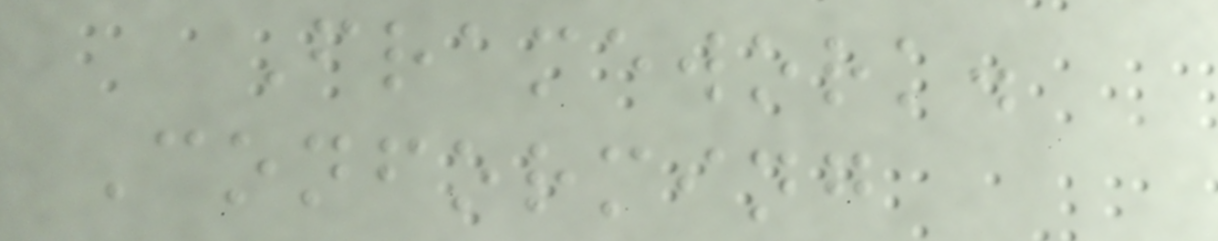Framework.
Conforming
